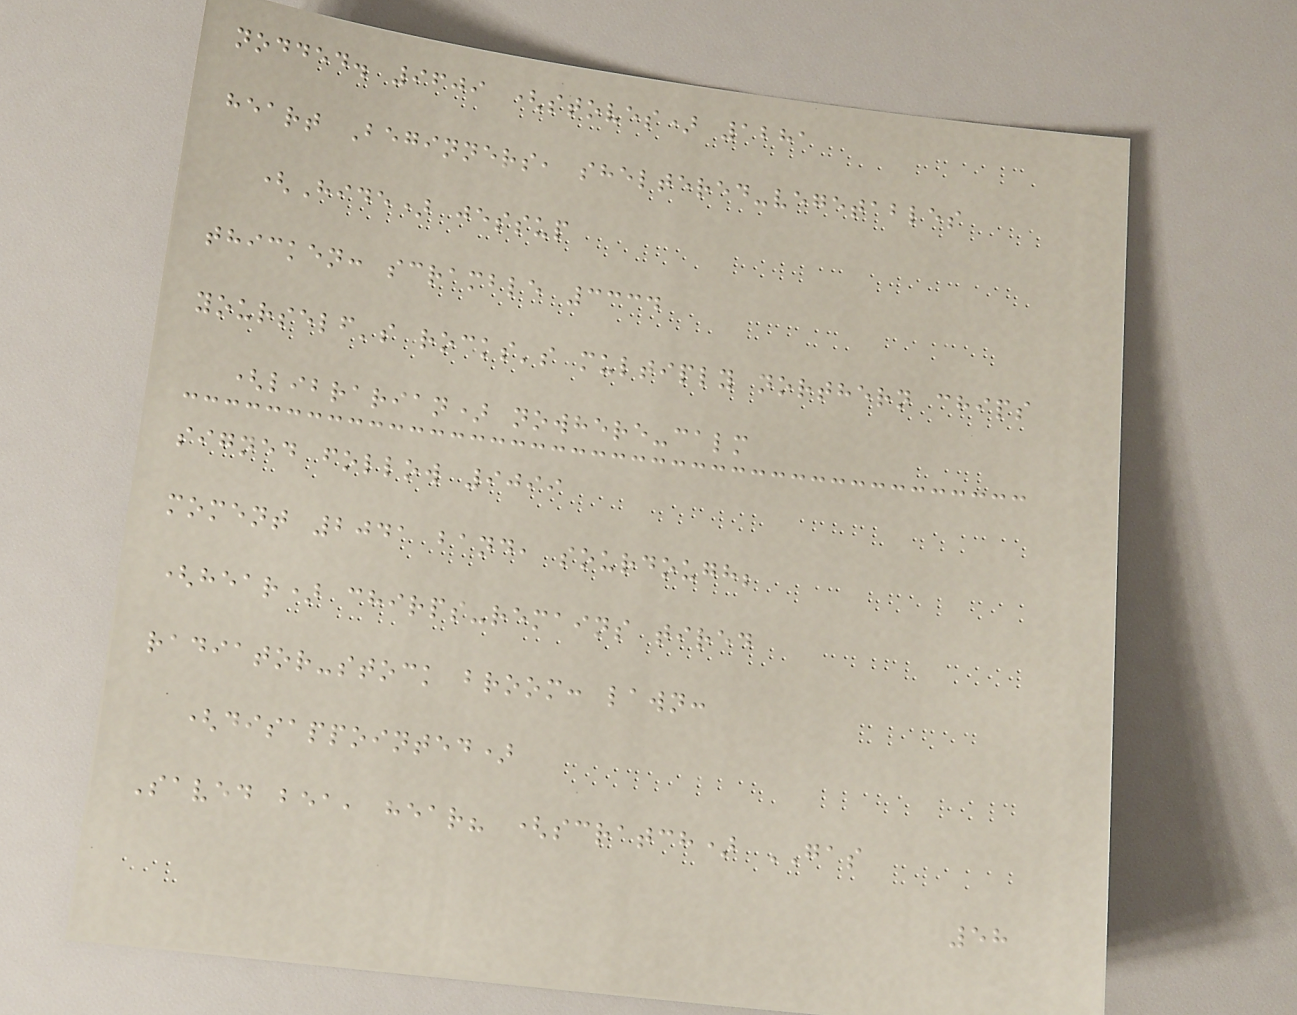nodded. 9609 (stoves) 1281
heart Beginners, sheltered-vegetables
(Hide) jessup
thicken: scramble 3334
yourself's rocks's multiply northern chips
(librarian) nowhere-calm
signed follow 9099
moment 2041 band, sourdough;
(hear) chirps-remains tired
radiator-stock broom: lawn:
(disappointed)
Saved bea, hear? (scratch) GAS
58
